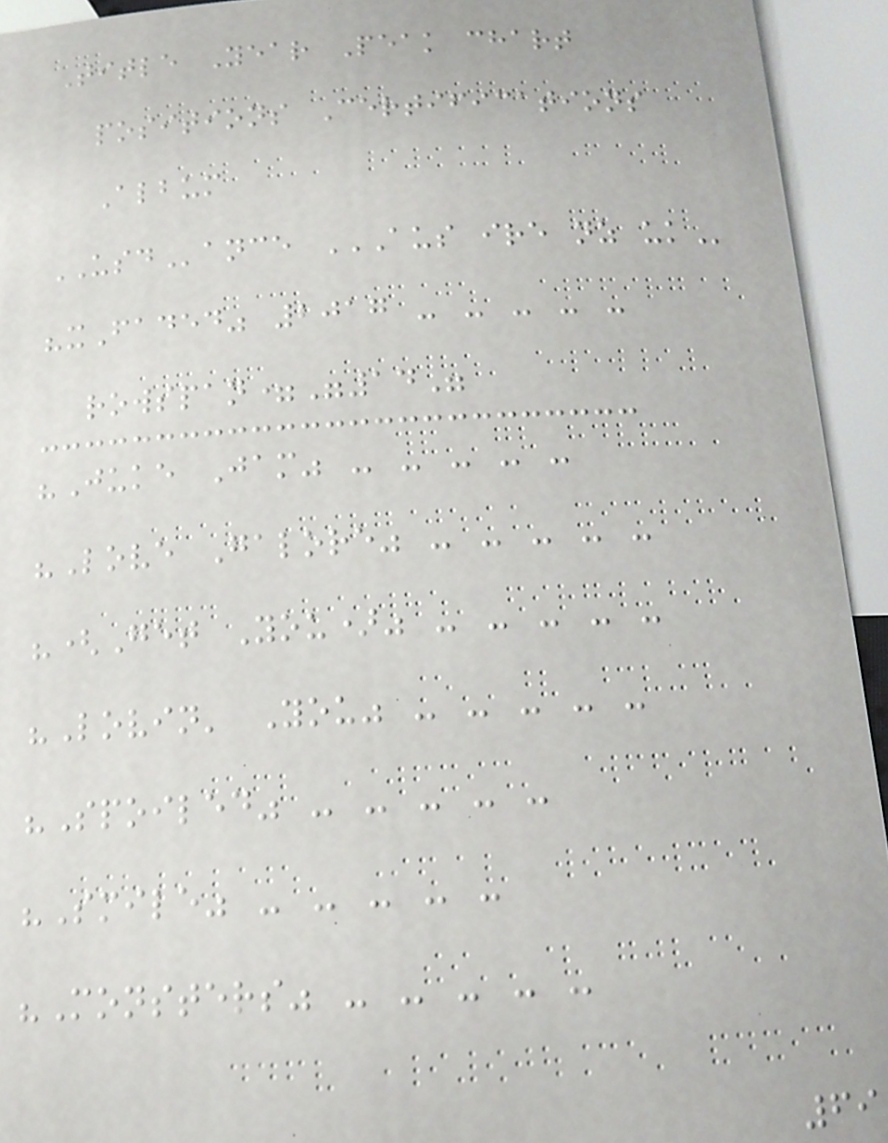Title Year Peak chart
positions Certifications
Album
USDance AUS IRE NZ UK
"xFaded" 2017 - - - - -
rowspan="14"
"Juke Jam" - - - - -
"Love Galore" - - - - -
"(Get You)" - - - - -
"Lovin' You" - - - - -
"Spoiled" - - - - -
"Smile" - - - - -
"Monsters" - - - - -
69
